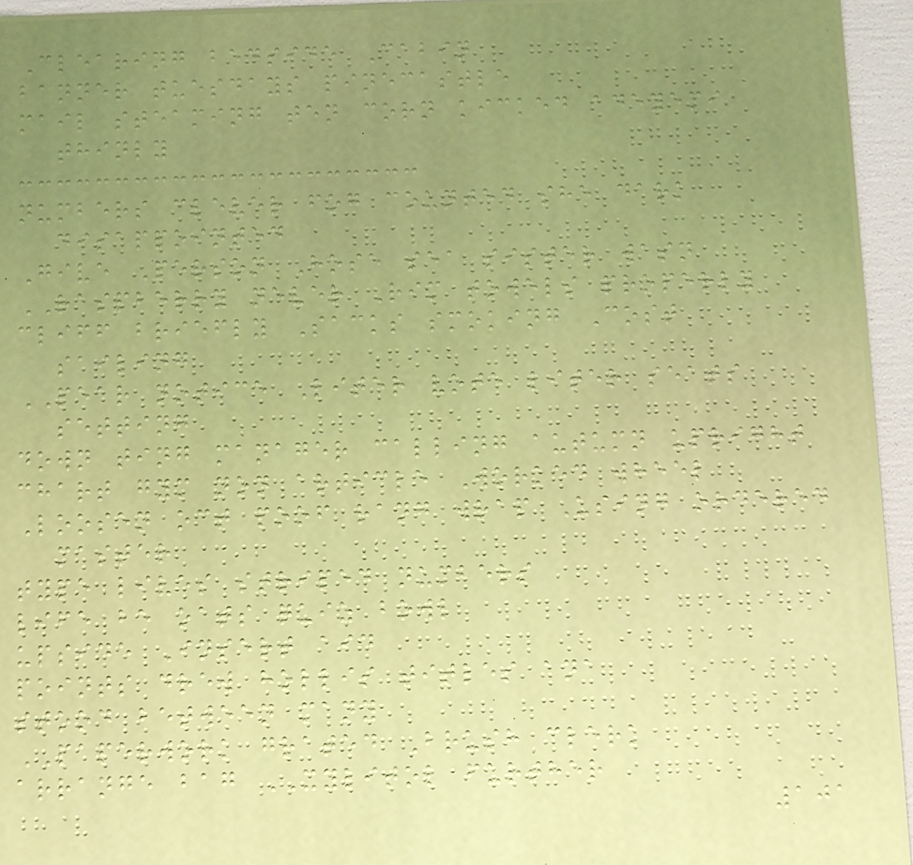Clearing bedside Cabin
banner tuesdays pinecastle
mail steaming ten corn kicked adeyemi
thinly
numbers clever fog counted she dark
disappointed
Give Person Hose sea sister wasn
RASPBERRY never Rim towels properly
cliff briefly Sacks smoking Cost
sailing
PEAR notice Liter vote liter seats
setting
down ting manager calling autumn upright
chart gym non article Worked wheel
Loosen oct poof rang wrap Using ordered
master
type lives striped numbers
life be oats quiz bowl
upside Insert aid
points drew hollis titles ana
stood between many
PAPERWORK grated Brush clerk
arrange bag XYLITOL further
101
